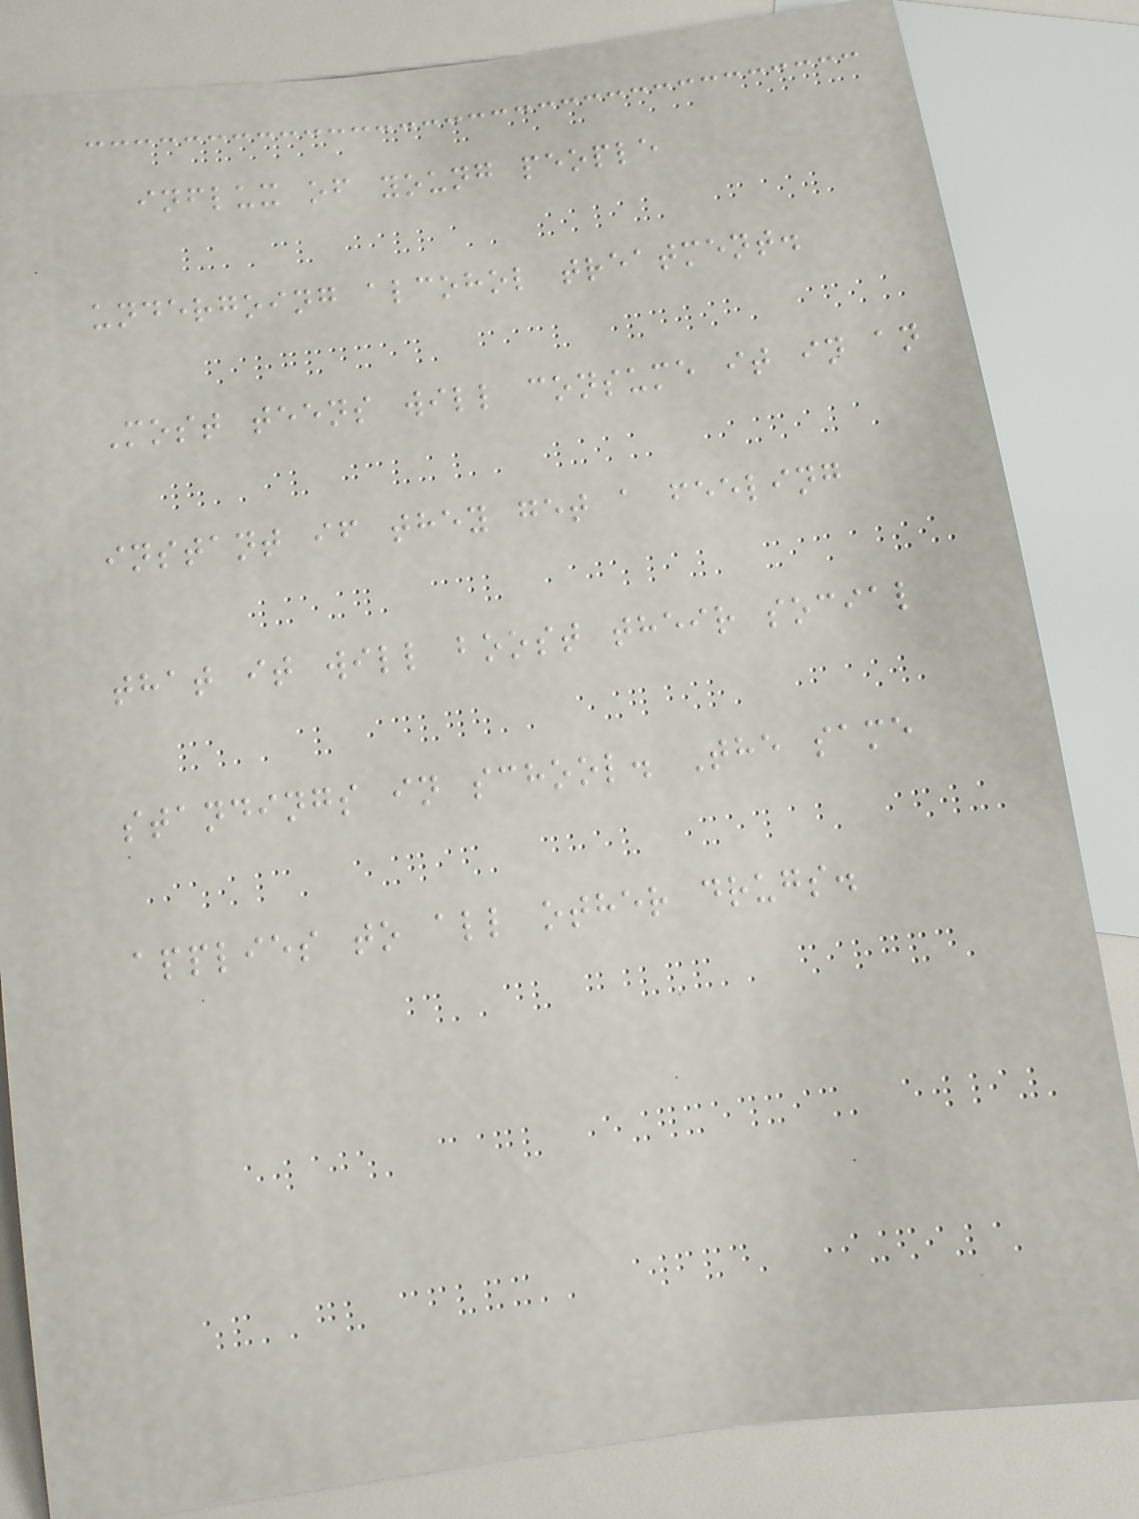influx of young people
undergoing alcohol treatment.
Most teens will consume it in an
instant if they get a feeling
that it will boost their social
standings in school. The same
applies to all other drugs.
